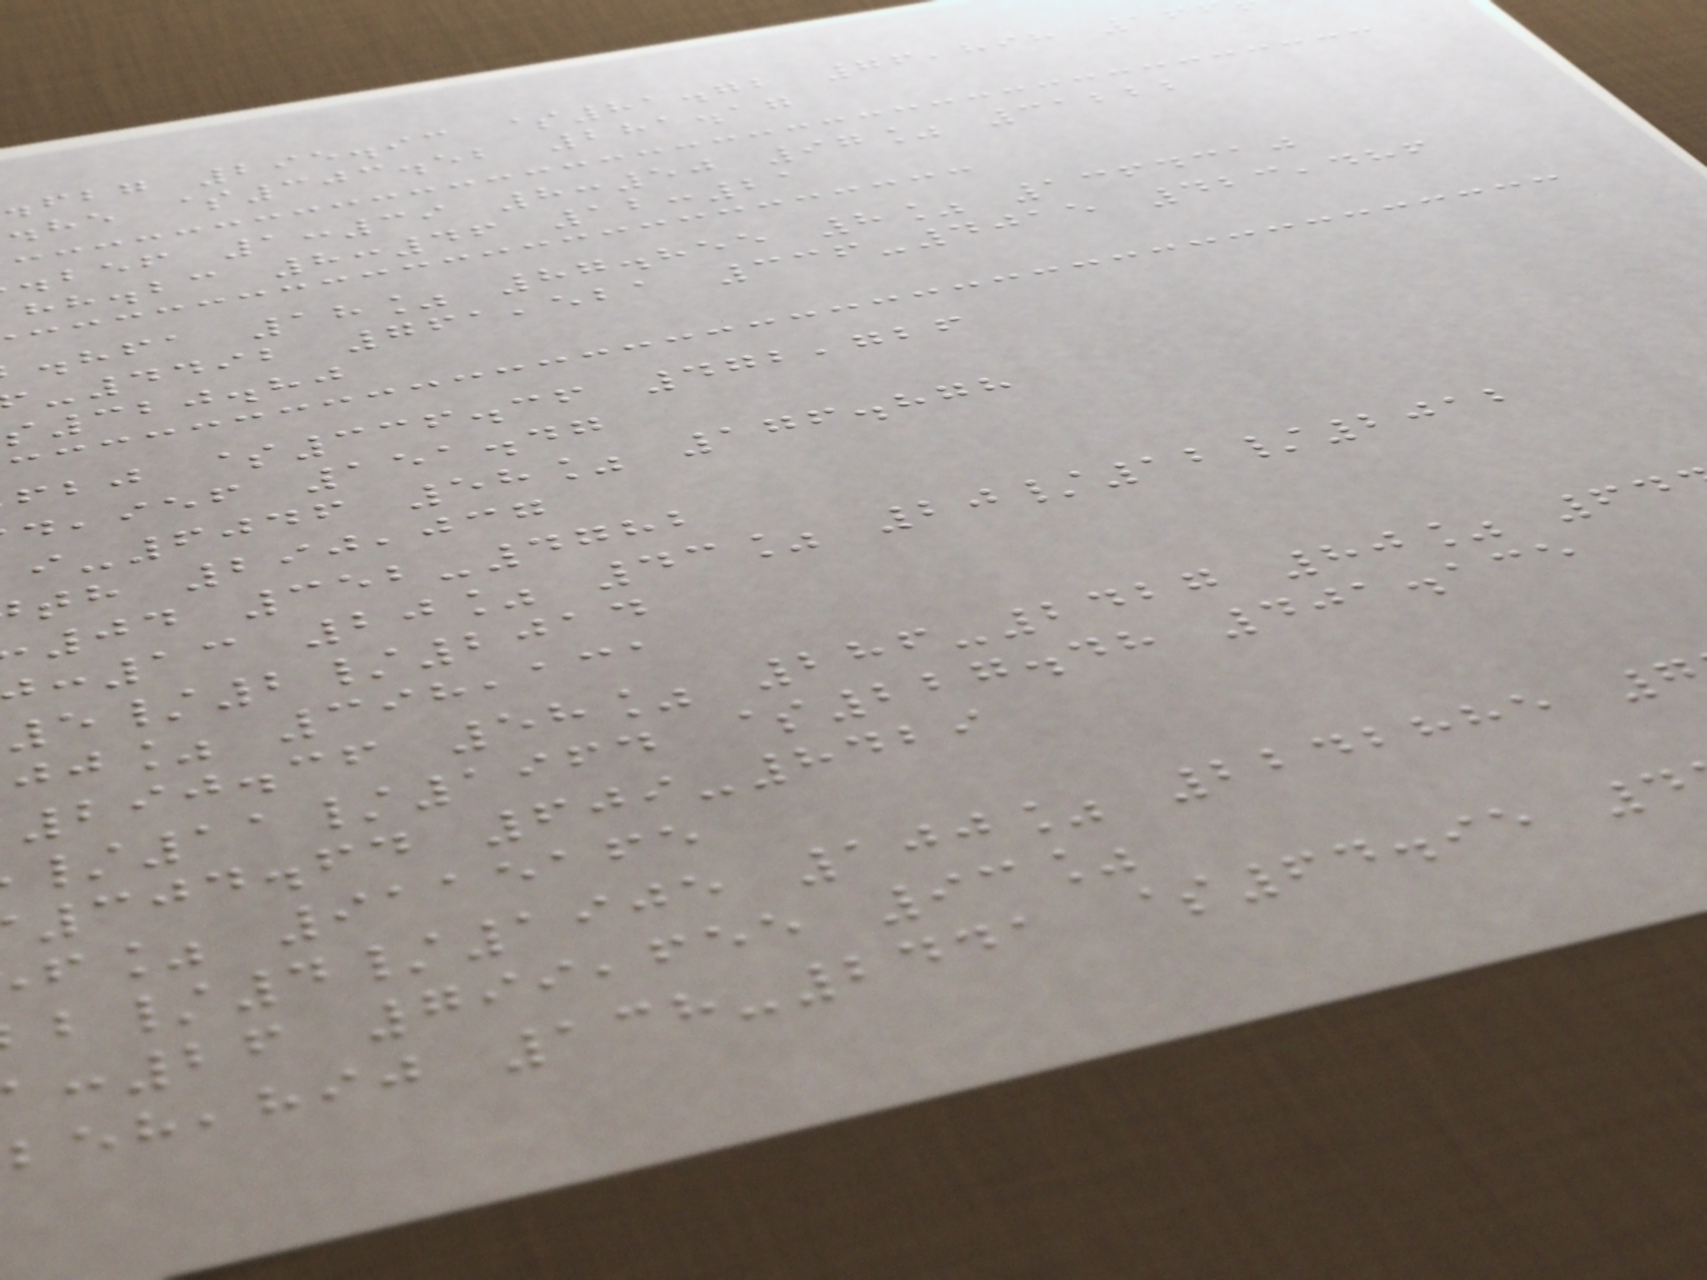.fbg 295.93 $81.72 76,898 16
.he $303.52 281.17
.bef 1:39 8:50 97% 31222
hh.bc 8:46 12:21
.hfa 18% 87.855 8% 1364310
-4492 761,521 336-4015 423,486
320.80
fbj $336.36 472,726
,ief 151.47
-6046 58% 176.878
th 290,037
04 352-4782
:13 20% 43% 20/12/2012
5/2/2014
jj% 398,131
290.36 58% 286-2427 80% 64
/11/1964 $227.48 401.135
304.64 609-8429
f% 9115165
/4/1905 100% 2242885 7
:26 799,655 93%
,hij 138-2441 $64.95 4
